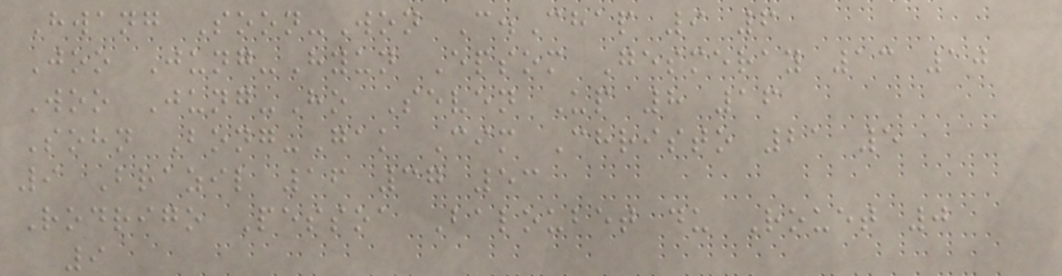Hwang Soon-Won C.Chap 9 6
Joo Jung-Hyun Epsom Gesmeray 13 10
Woo Jung-Ho Seven Up 8 16
Sohn Bong-Gak Cim Christo 21 5
9 Brazil 16 37 53
Rodrigo Pessoa Baloubet du Rouet 0
9
